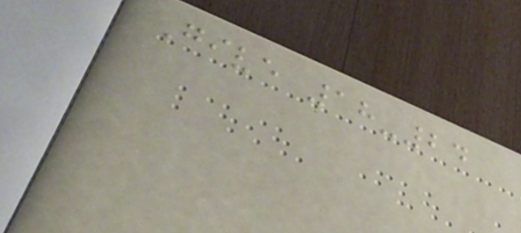Give 18-24
